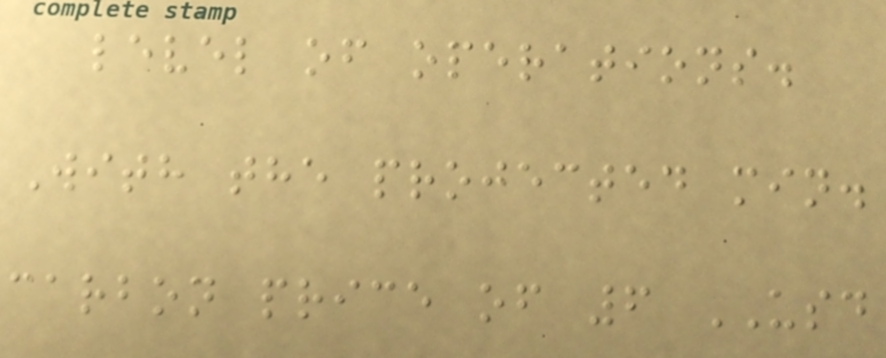level of operations.
With the projected min.
carbon price of 6 USD
